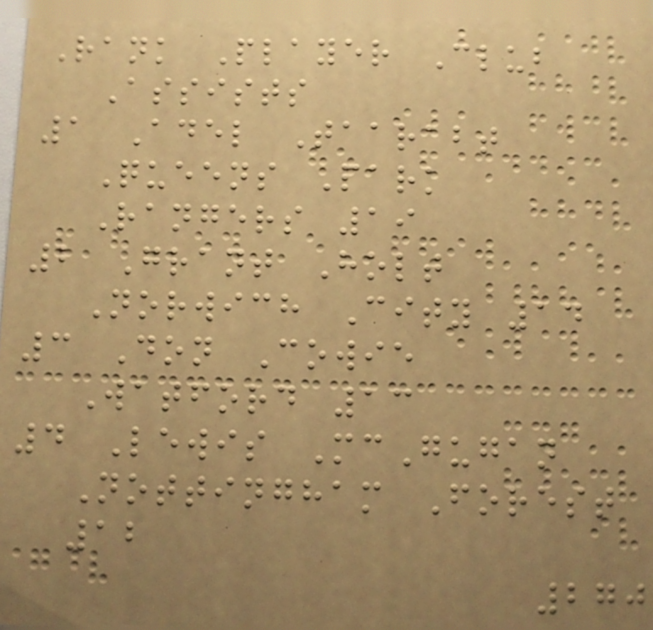Rank Player Club
Assists
1 Adel Taarabt
Queens Park
Rangers 19
2 Grant Holt
Norwich City 14
3 Don Cowie
Watford 13
4 Lewis McGugan
Nottingham Forest
12
270
